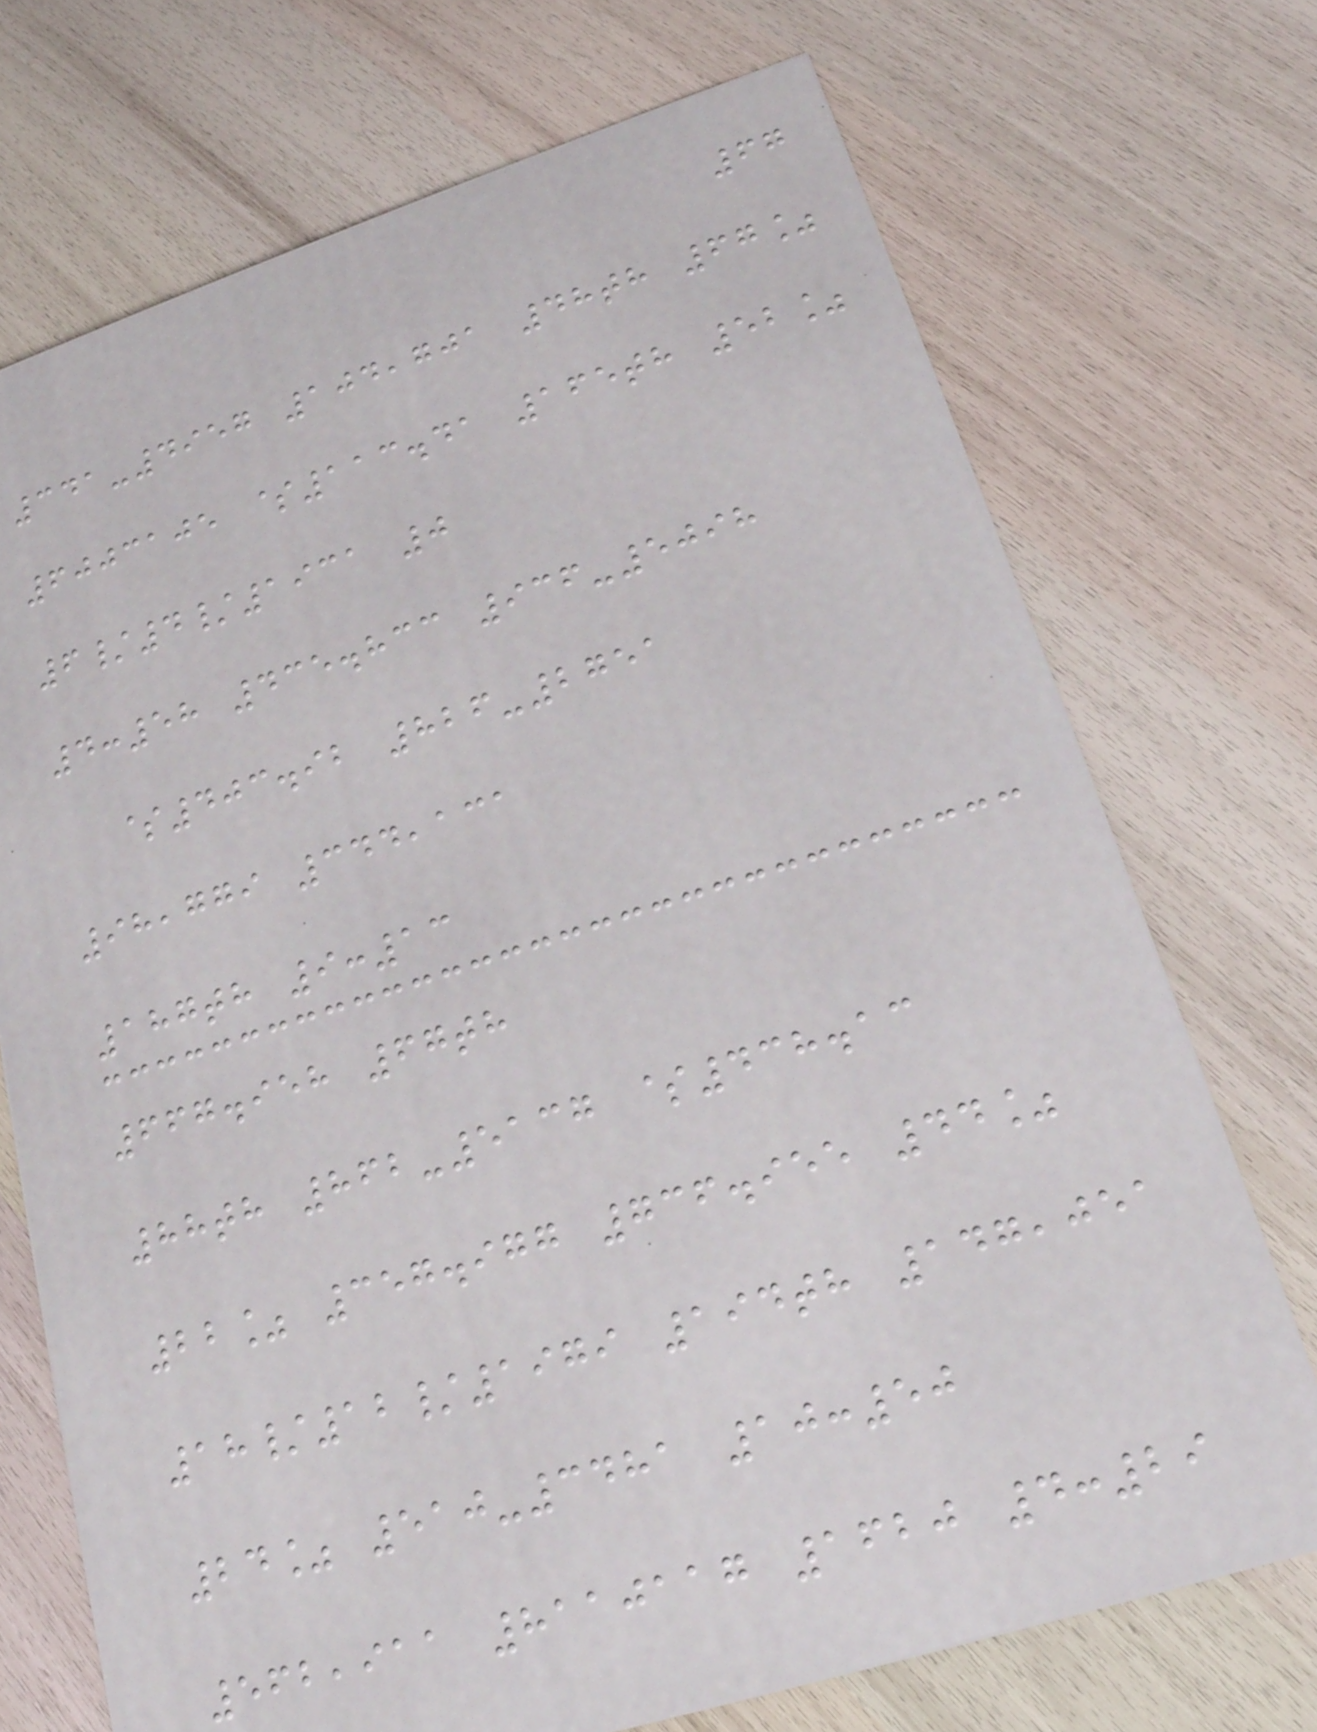67
341-4957 104,701 48th 67%
6003105 $113.41 165th 52%
6/4/1931 0
4:58 435.833 936-5098
$403.92 826-2751
98,779 344,131
187th 9:13
667.958 67th
88th 862-5137 $438.13
22% 357.977 736.955 44%
18/12/1979 194th 147,051
24% 510-3481 10:50
562,911 8110117 1620 4:29
